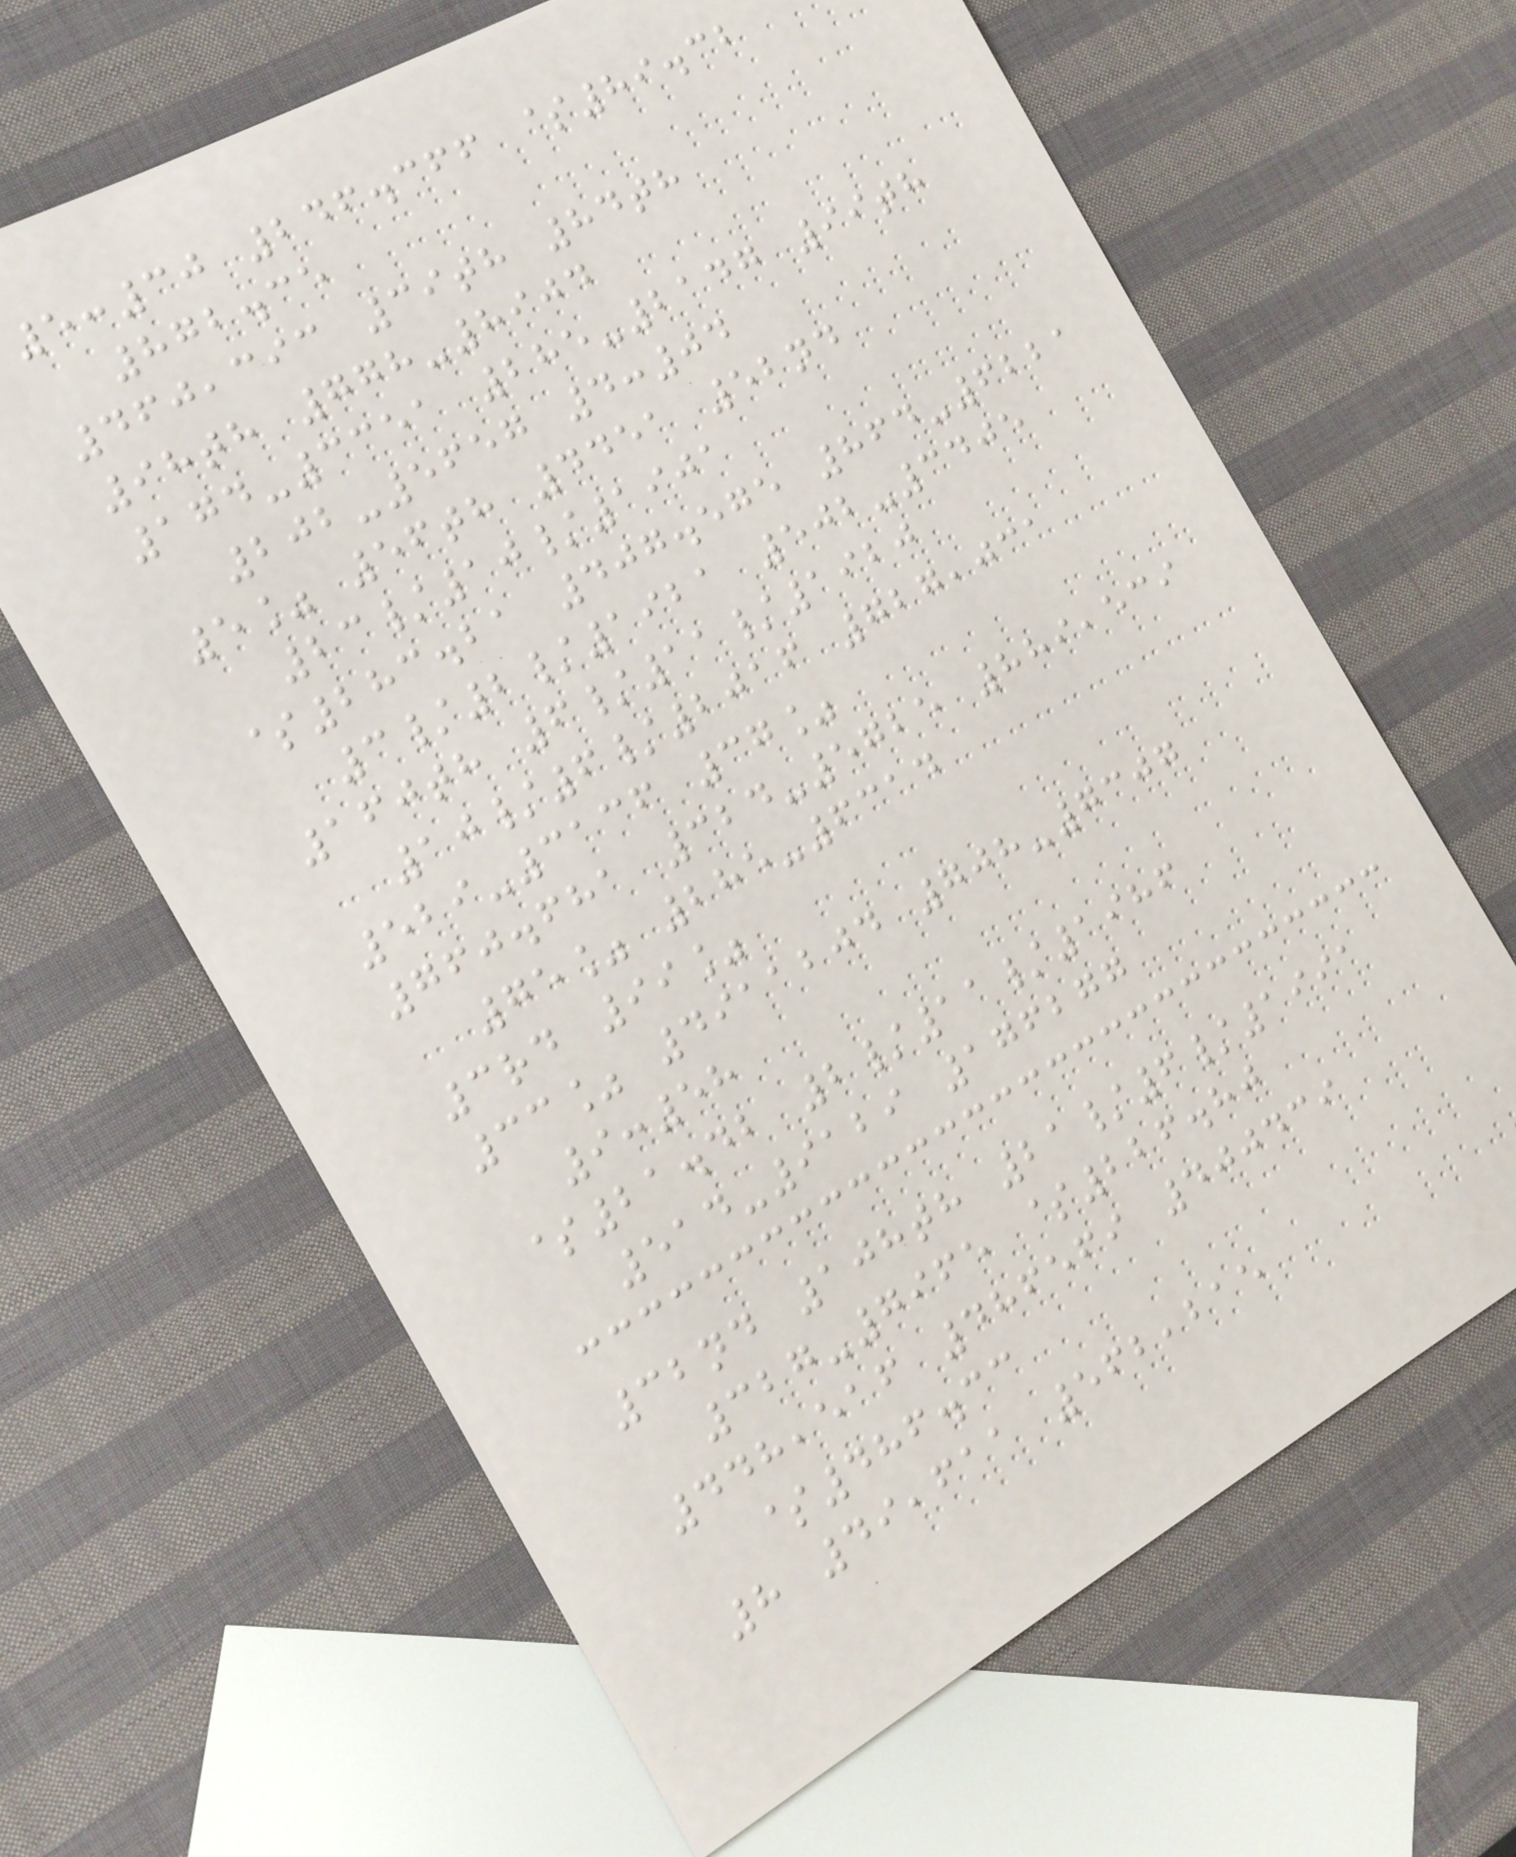5:30 246.366 $89.32
872.35
460,393 39th 84th
98th 778-8904
174-3351 285-2147 99th
202-5657 4:04
5% 56th 4451 52nd
23/10/1901
$283.21 407.575 864-6221
3/2/1921 502-3405
160th 6/11/1920
10/6/2016 727,031
529-3136 37%
760.681 324-5725 889,539
75% 285-6314
3rd 99%
33% 4911204 708-7307
9:58
$21.42 2/11/1986
514-9129 176277
32nd 108th 21/6/1991
327-7965 $226.80
448,516 486569 400439
$486.33
8 49,611 562,215
